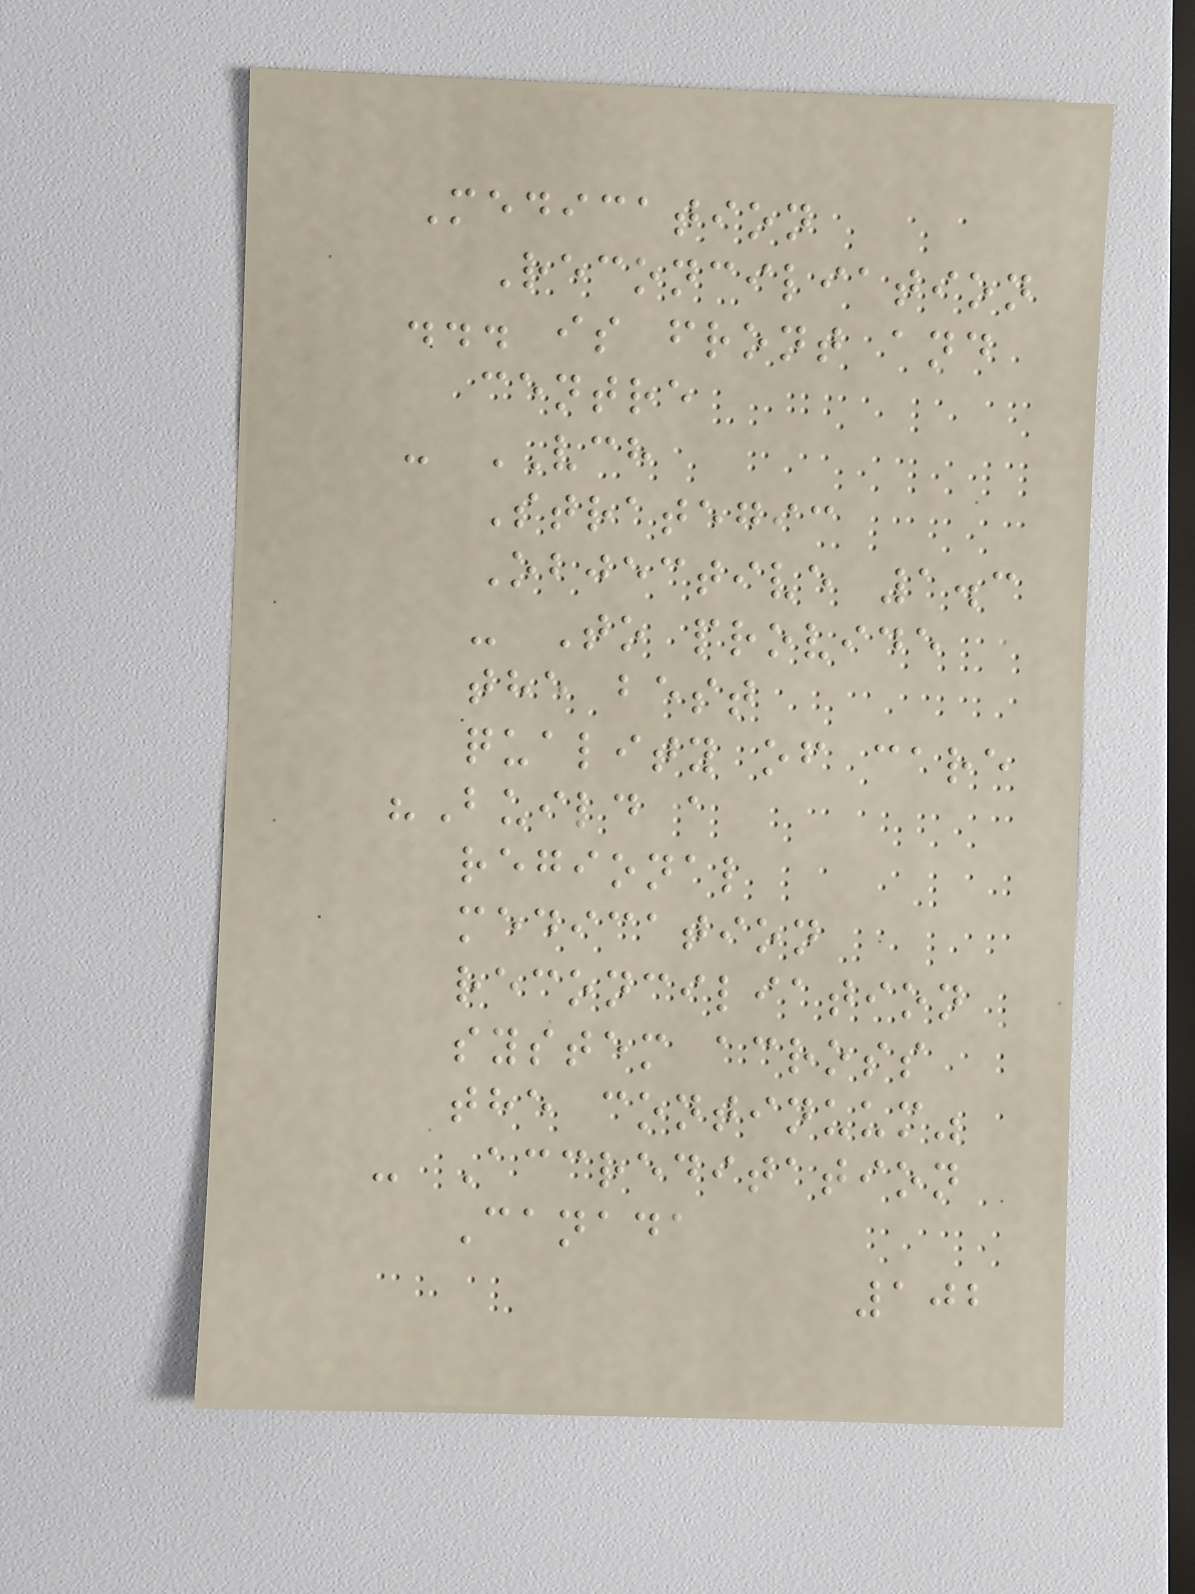Medication
Reconciliation
... is front and
centre
- VCH
Strategic
Objective 1.3
- To provide
the best
quality of care
"Build a
regional
medication
reconciliation
system across
the continuum"
- Accreditation
Canada
102
